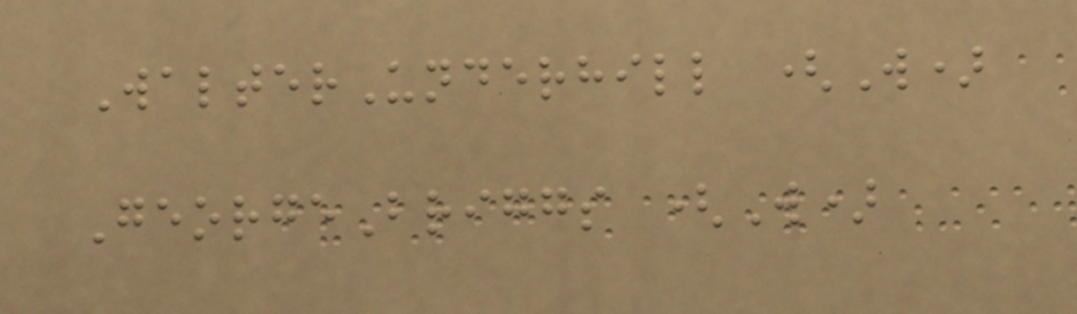WalterUnderhill (W)
GeorgeBriggs (W)
